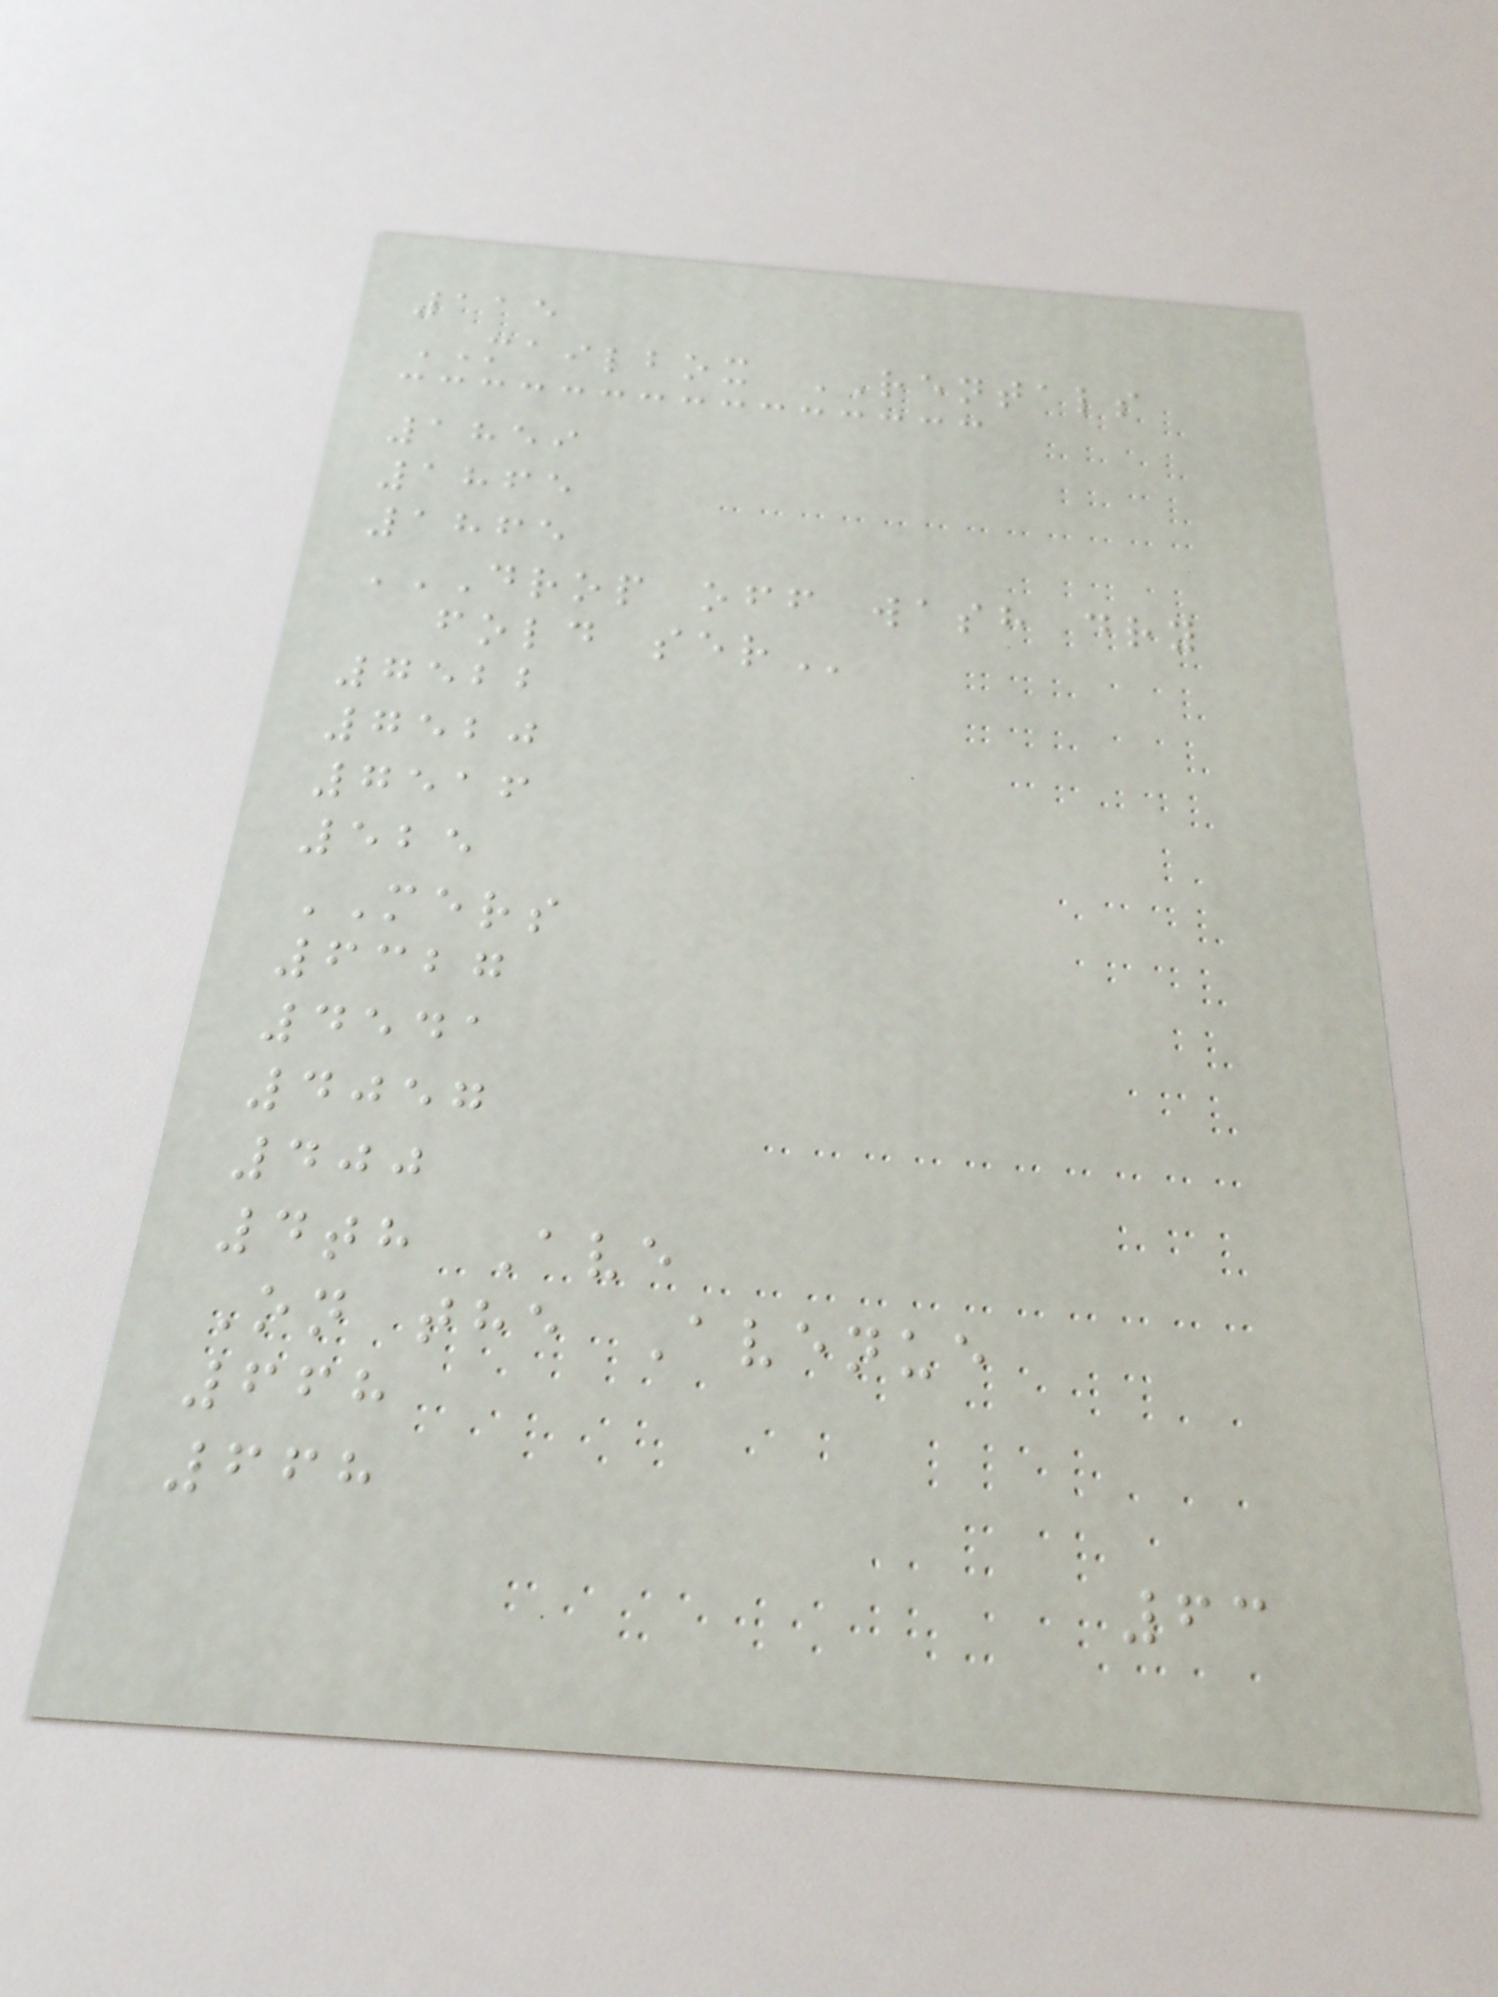115
MAILBOX RENTALS
1859
1865
1865
DROP OFF WASH DRY
FOLD SER
7522
7520
7516
525
MERS
6327
4541
4057
400
4th Ave
On the Avenue
668
668
63
